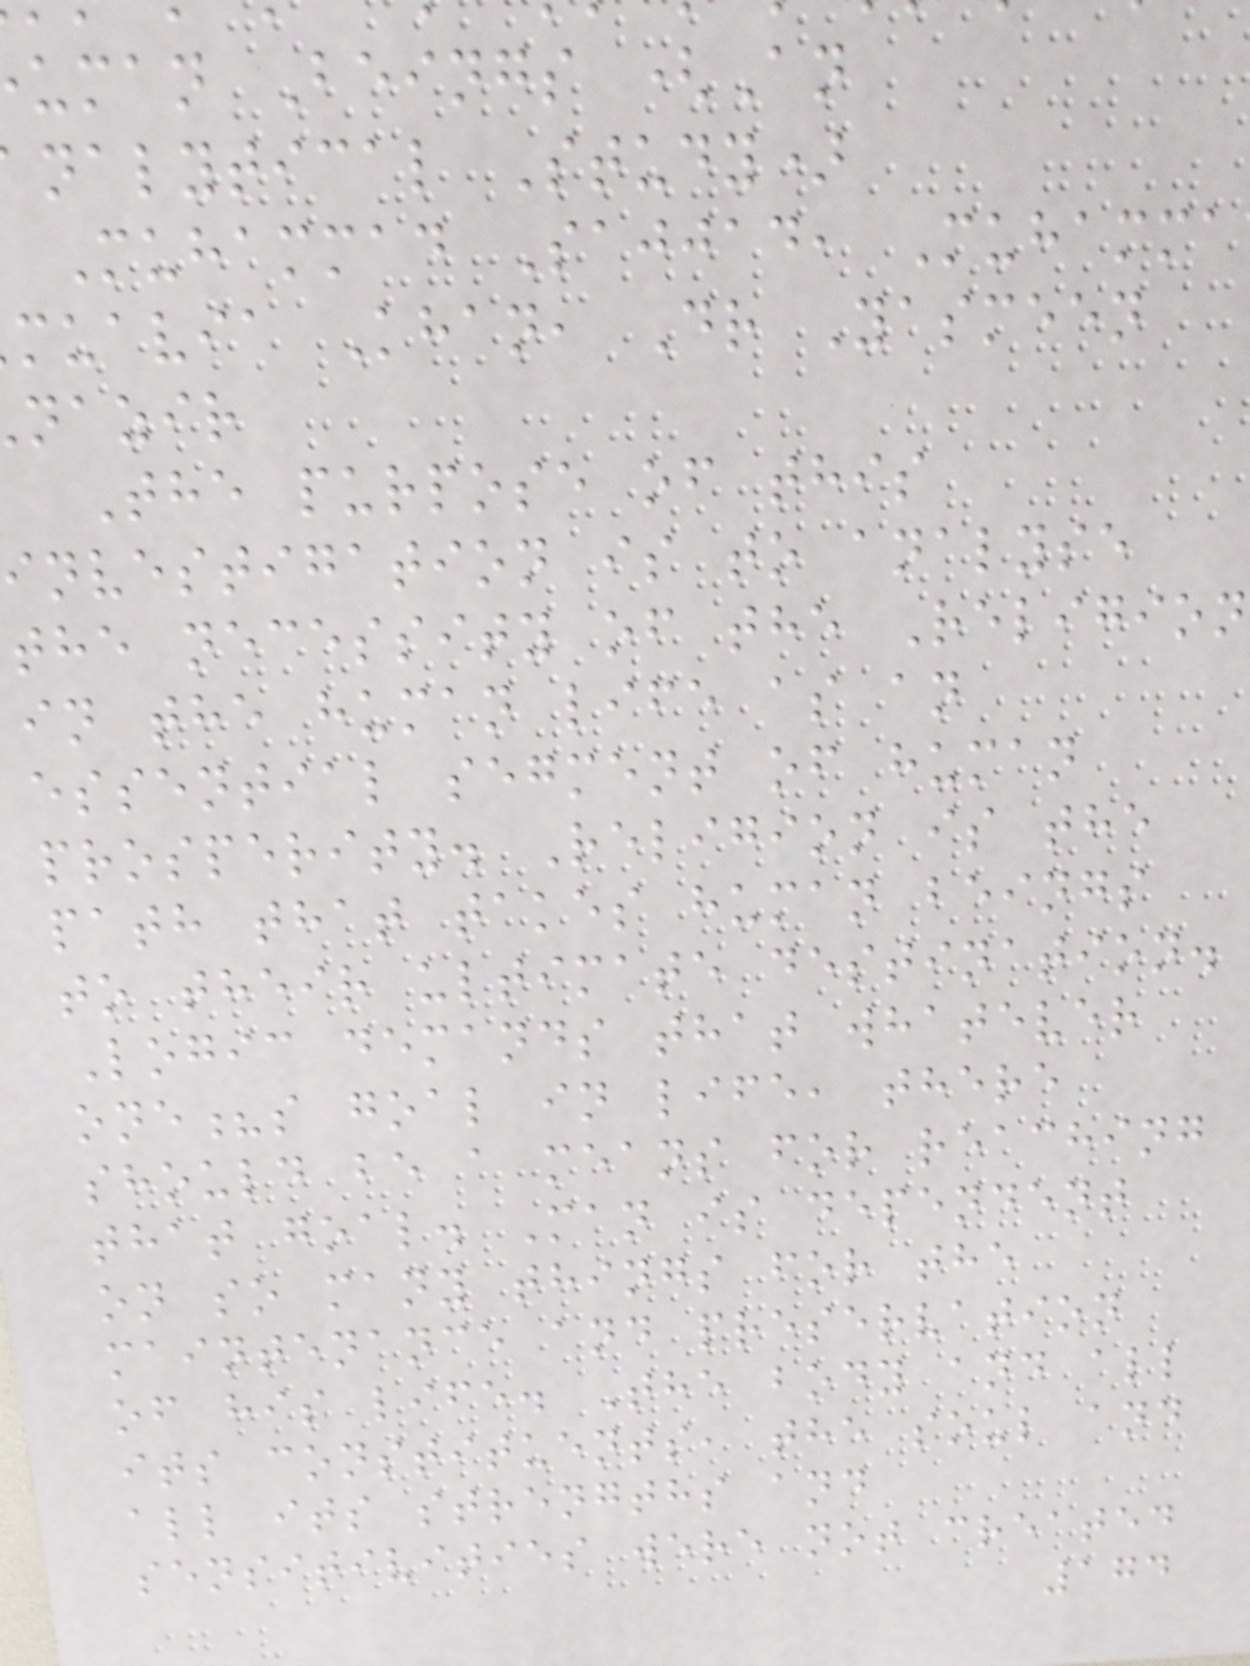uman Beings (An
nalytical Study)
Muhammad Sajjad, Muhamma
muavia Khan, Dr Yasmeen
nazir
The purpose of this
investigation is to analyse
the necessity of the Religion
in the human life as an
essential segment of human
prosperity. Religion is the
path that takes human beings
to their ultimate destination.
Logic demands that whatever
one?s goal in life, there
should be a means for reaching
that goal. Man is dependent
on so many things for the
maintenance and preservation
of his life. The body and all
its constituents, the soul and
all its strengths and
sensitivities were not created
174
